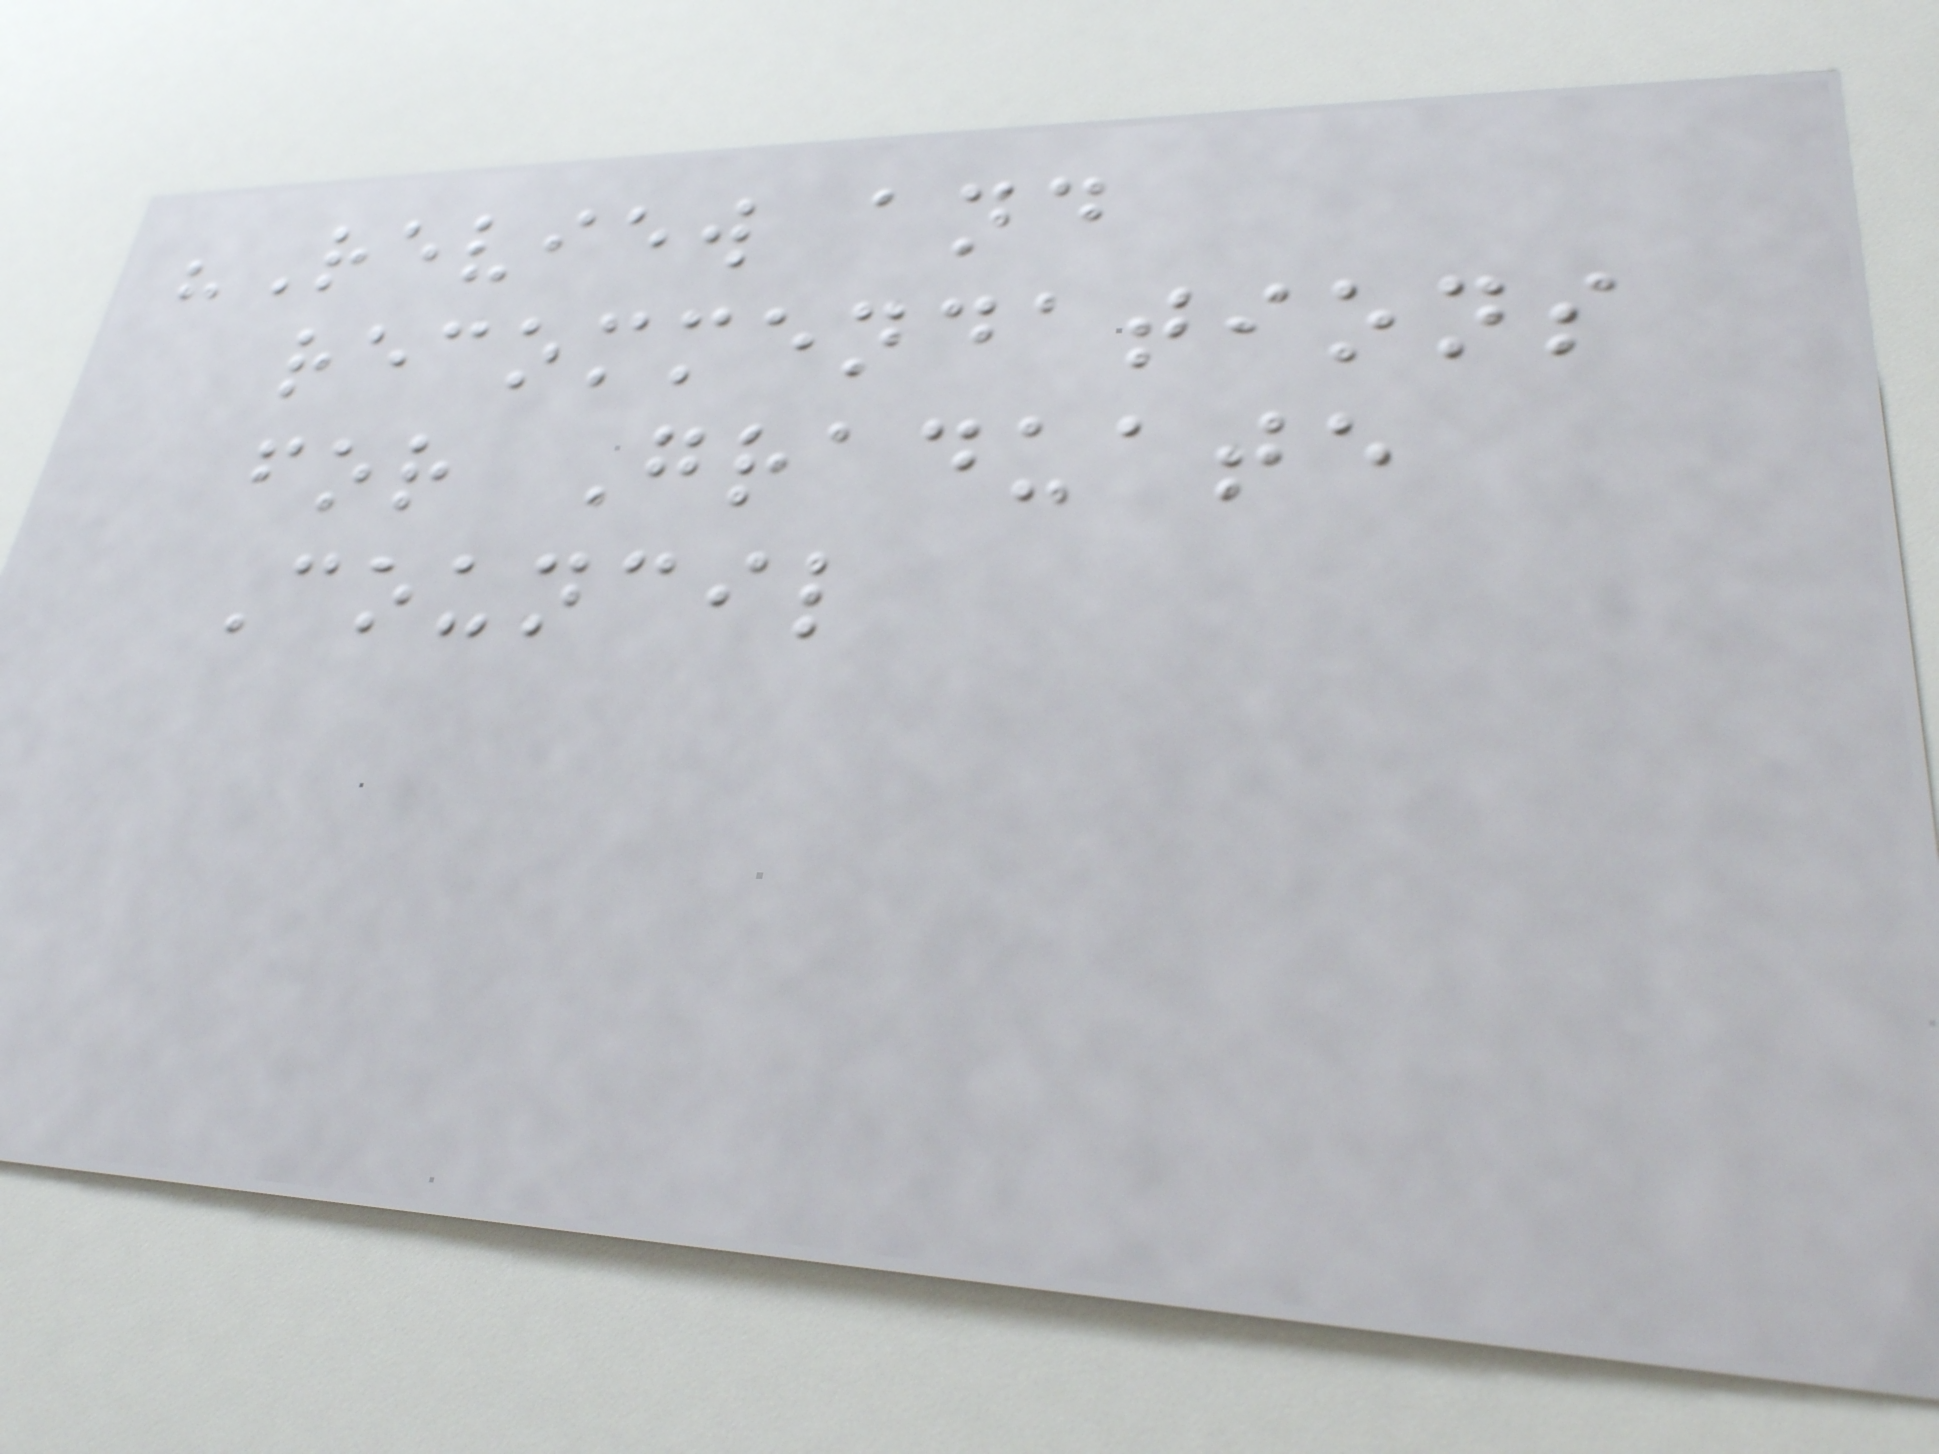"Review and
recommendations
for Graduate
Council
